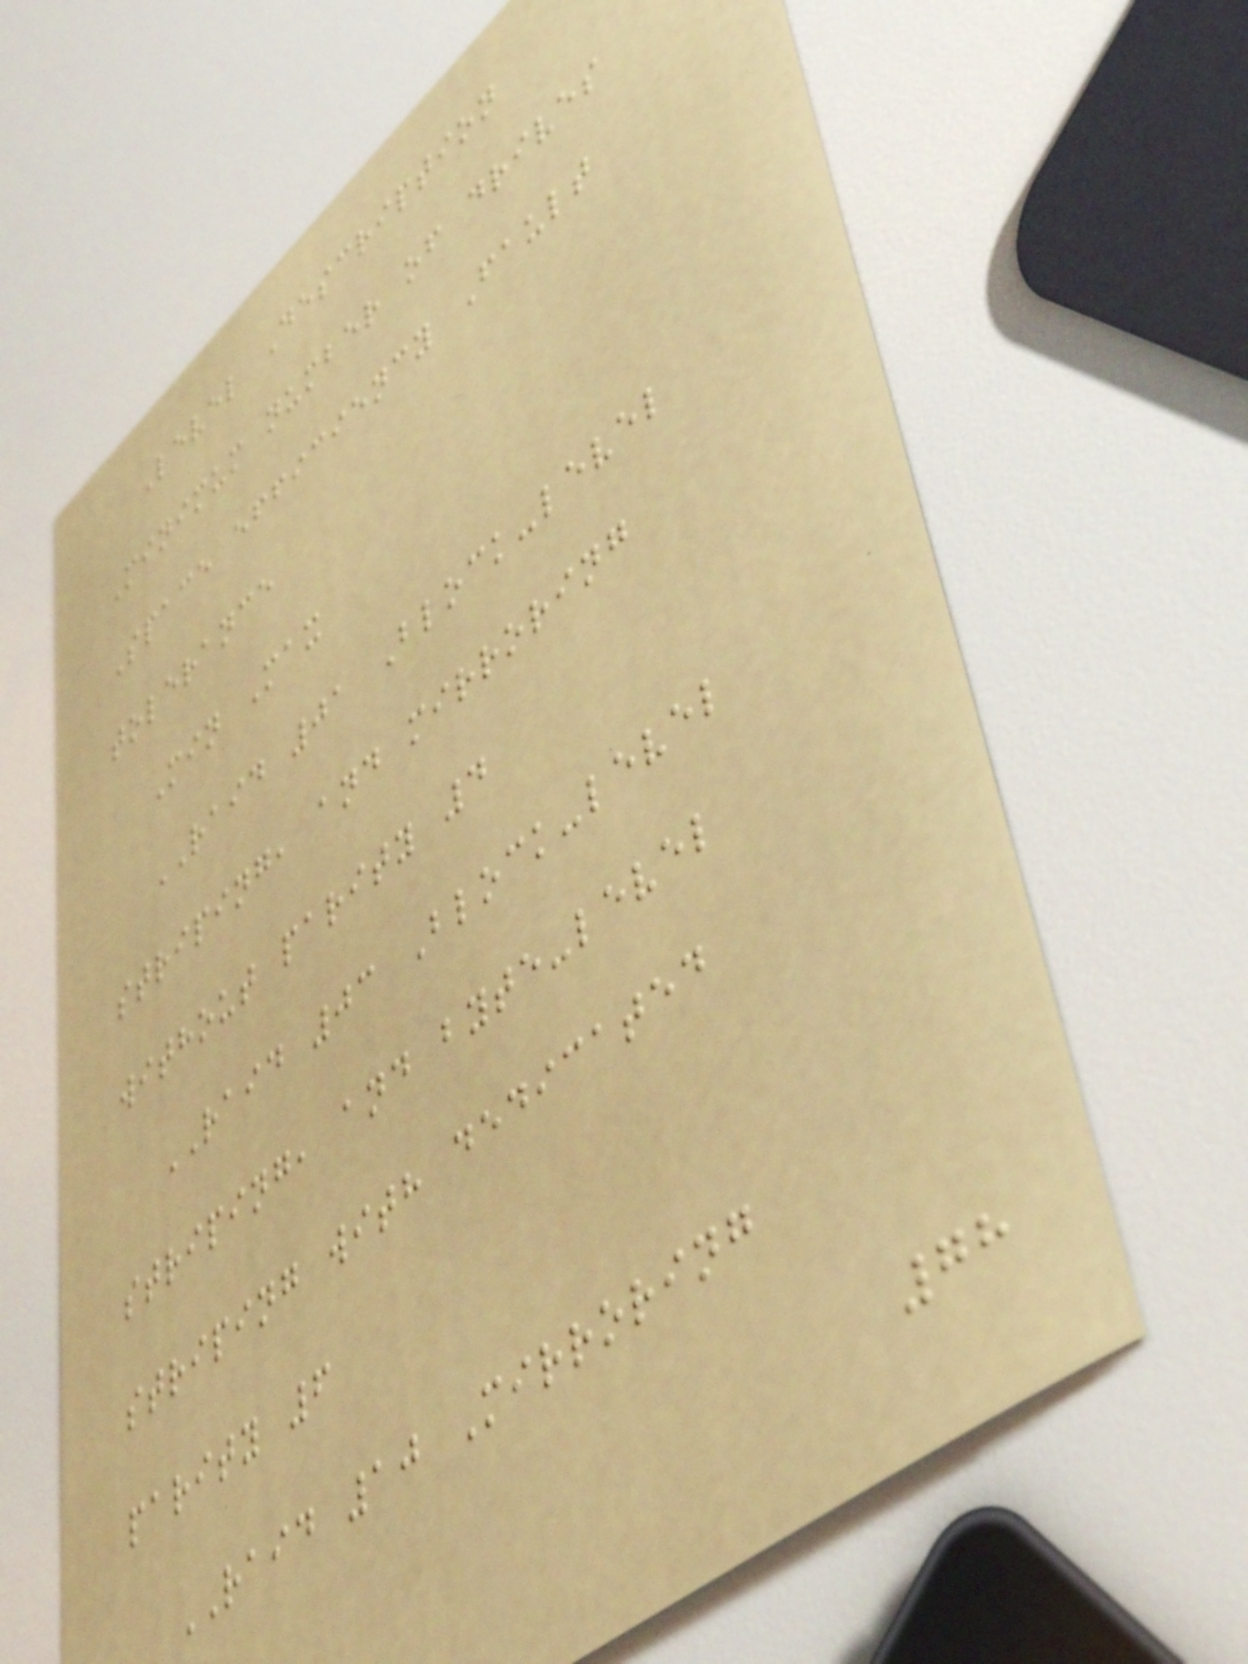Level Description
Minimum number of drives
Space efficiency Fault
tolerance
Min Max
RAID 01 Block-level
striping, and mirroring
without parity 4
RAID 03 Block-level
striping, and byte-level
striping with dedicated
parity 6
RAID 10 Mirroring
78
